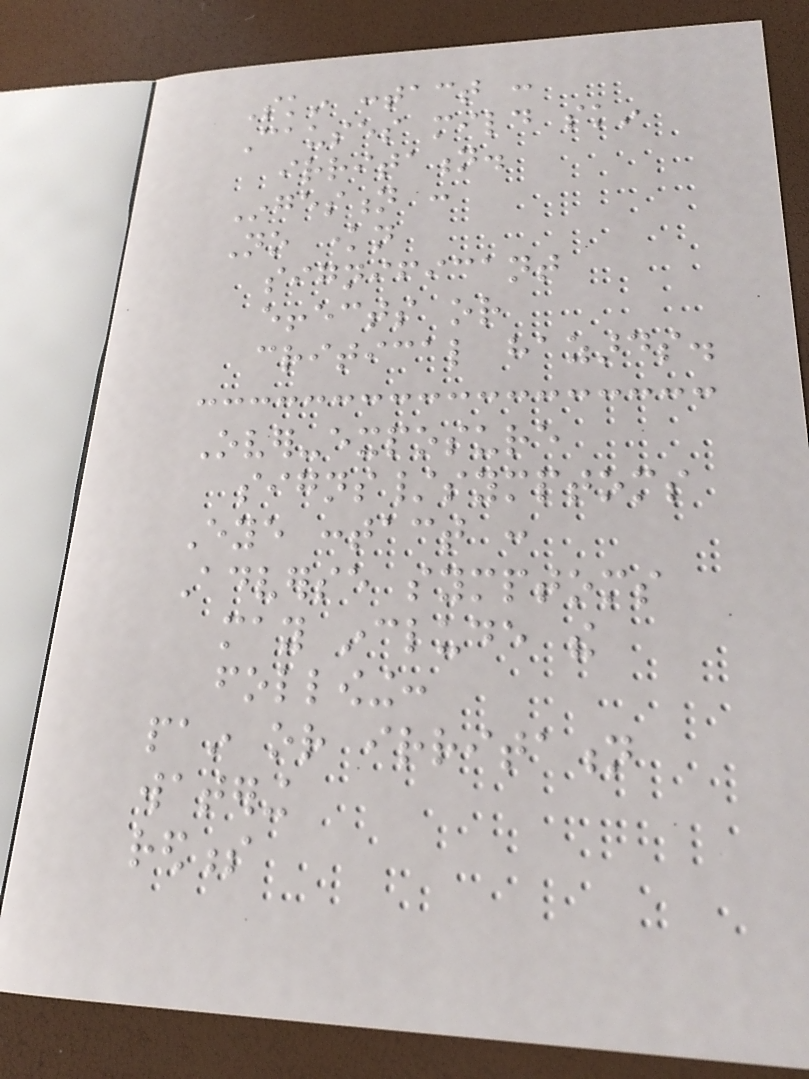Skin contact :
Causes mild skin
irritation.
Ingestion :
No known
significant
effects or
critical hazards.
Over-exposure
signs/symptoms
Eye contact :
Adverse symptoms
may include the
following:
pain or irritation
watering
redness
